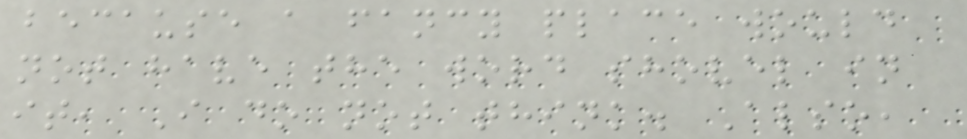because a fancy place would
not have the word shovel in
it, I do not think. Also,
